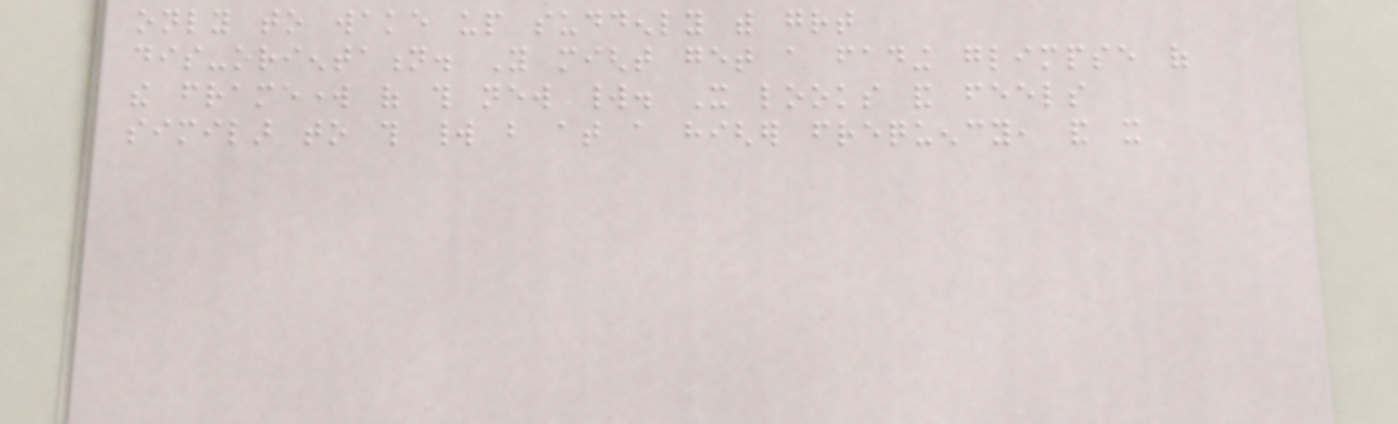only to wake up suddenly with great
dis-orientation. You might get a fading glimpse of
the framework of this new world. It looks and feels
similar to this world but at a higher frequency, and it
